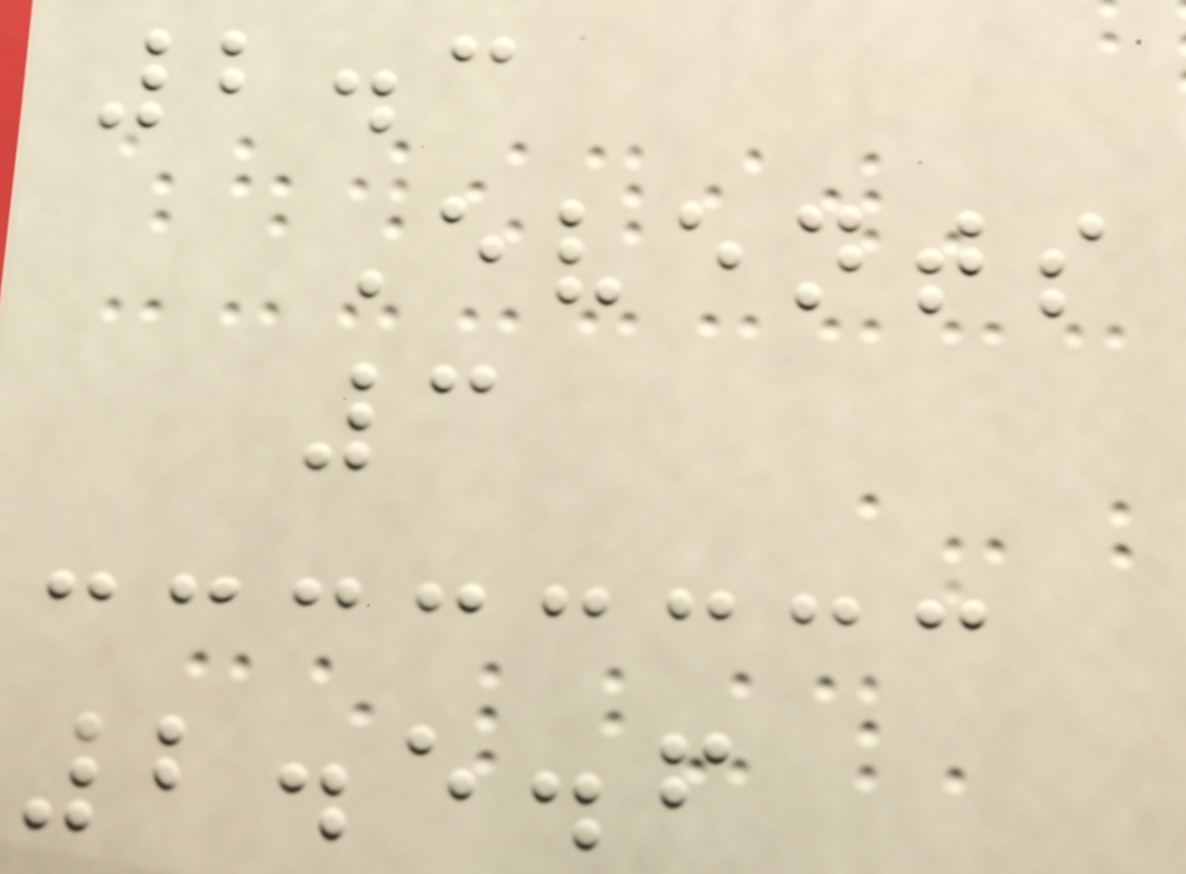2.3
Events
3
2.5.6
